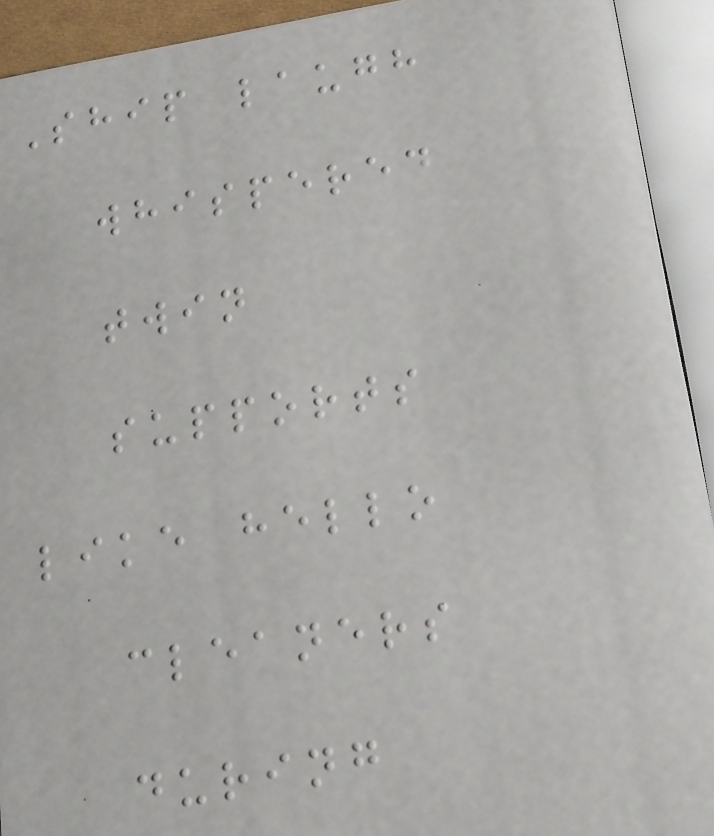Ship laugh
whispered
twin
supports
like hello
cleaners
during
